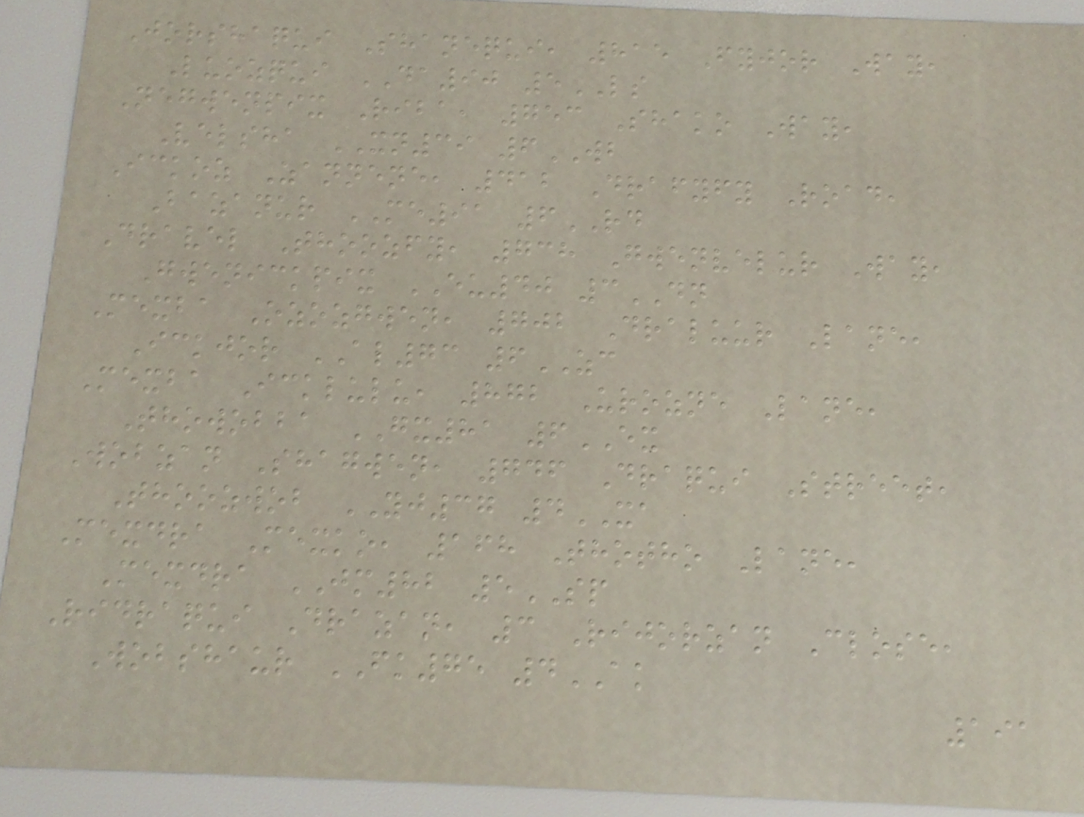Jorshaqui Shanequi, 815 Fyjor Way,
Luozqui DA90 5LS
Negwenpix Riba, 753 Shako Way,
Velsha XN39 6WB
Ickoz Zannene, 412 Drafyfy Road,
Bazanur ME91 6RD
Dravel Thoozfy, 738 Gwenvelur Way,
Gwenickpix EU40 3DN
Mexba Ozozgwen, 702 Draluur Lane,
Ickjor AL73 6ZC
Mexba Icklulu, 872 Urozne Lane,
Thowobba GX81 6EX
Wobzan Shagwen, 746 Draqui Street,
Thoozwob YJ37 4XA
Mexdra Mexko, 168 Thotho Lane,
Mexdra JM82 5SP
Ridraqui Drazan, 3 Rijorzan Close,
Wobshaur FK75 4AK
191
